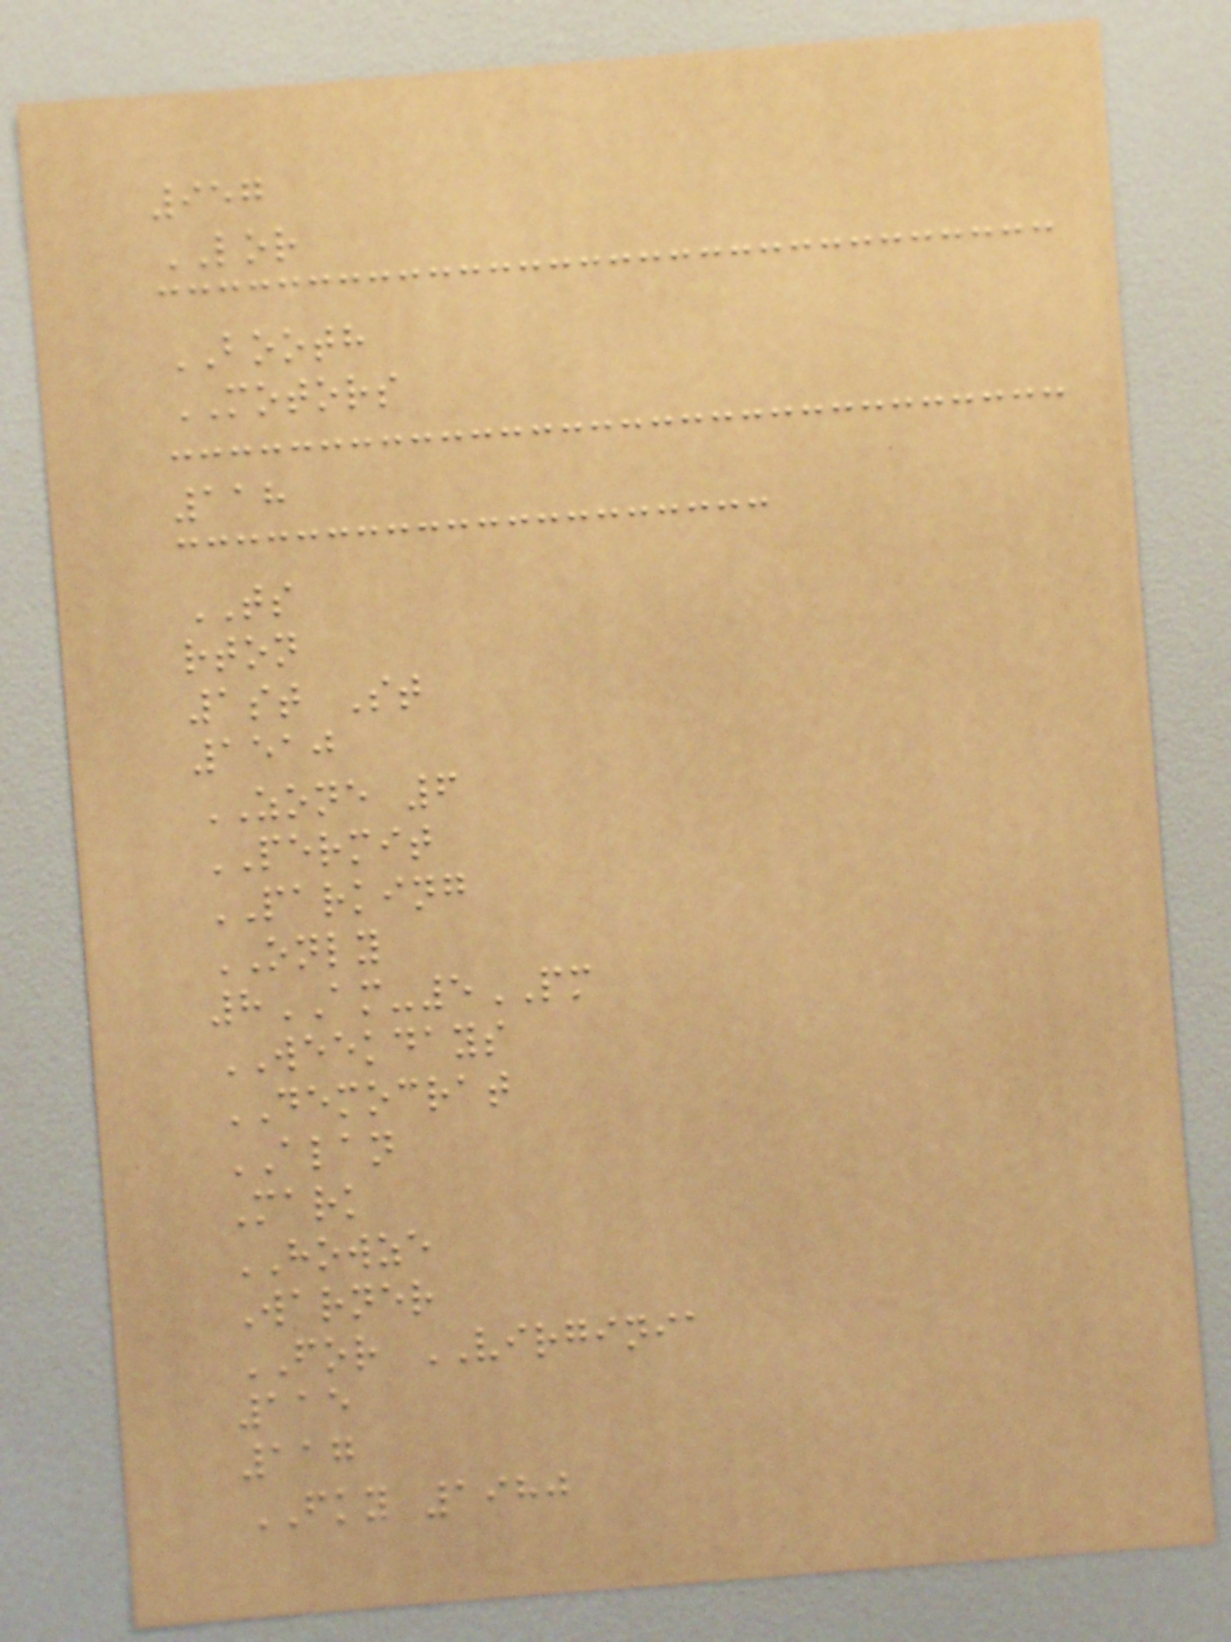957
LOR
BOOTH
MOTORS
118
TS
rton
1st St
1510
ZONE 6
PERMIT
PARKING
ONLY
8AM-5PM
WEEKDAYS
DEMOCRAT
ALAN
Mark
HOWZE
Warner
FOR VIRGINIA
115
117
FKY 1980
